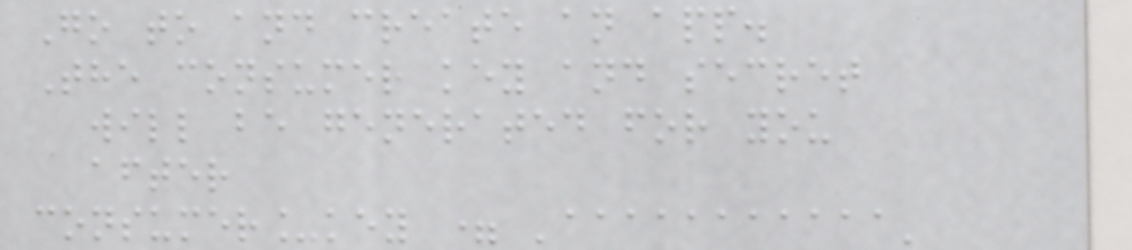Go to and create an app.
The consumer key and secret
will be generated for you
after
consumer_key = 'aaaaaaaaaaa'
